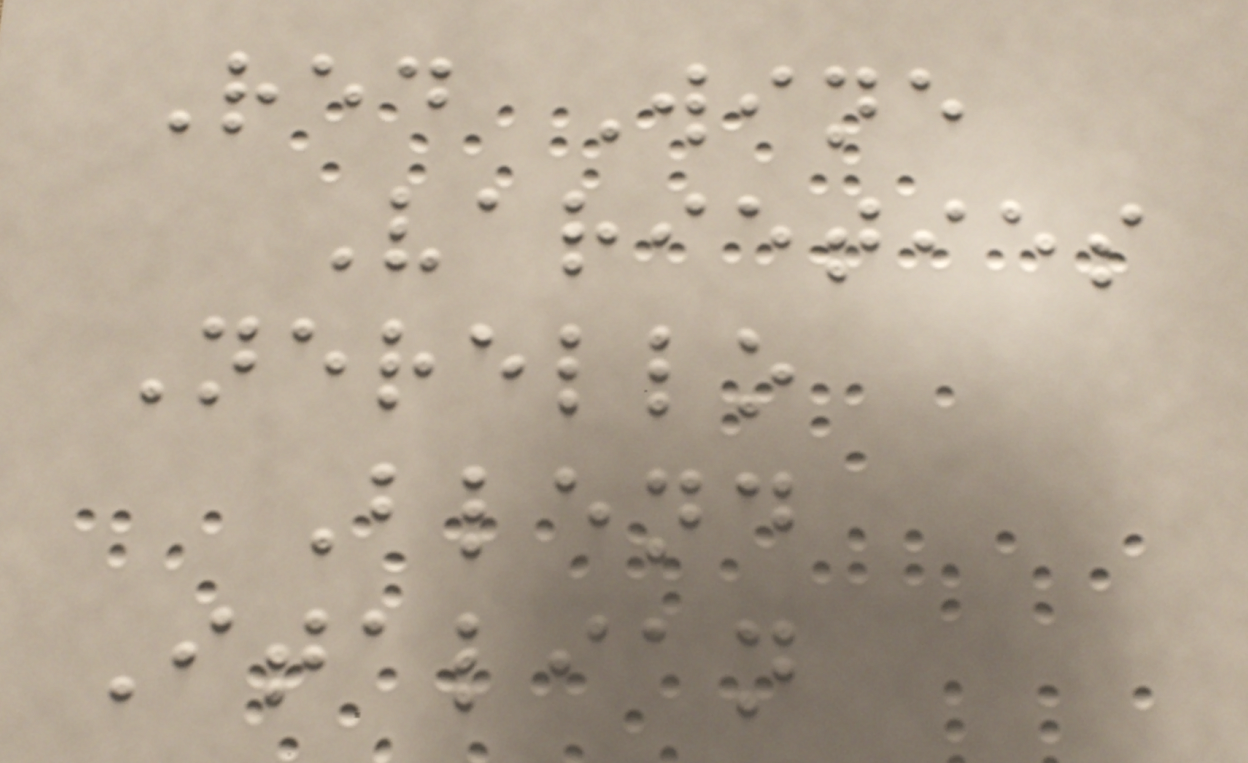Red Wine
Varieties
Nerello
Blend
Italian
